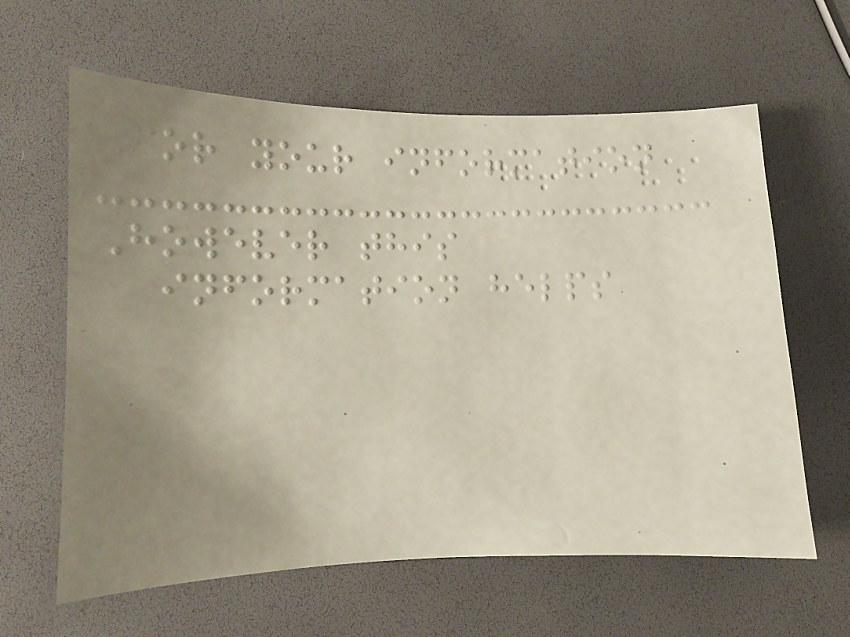For your information
However this
information helps
